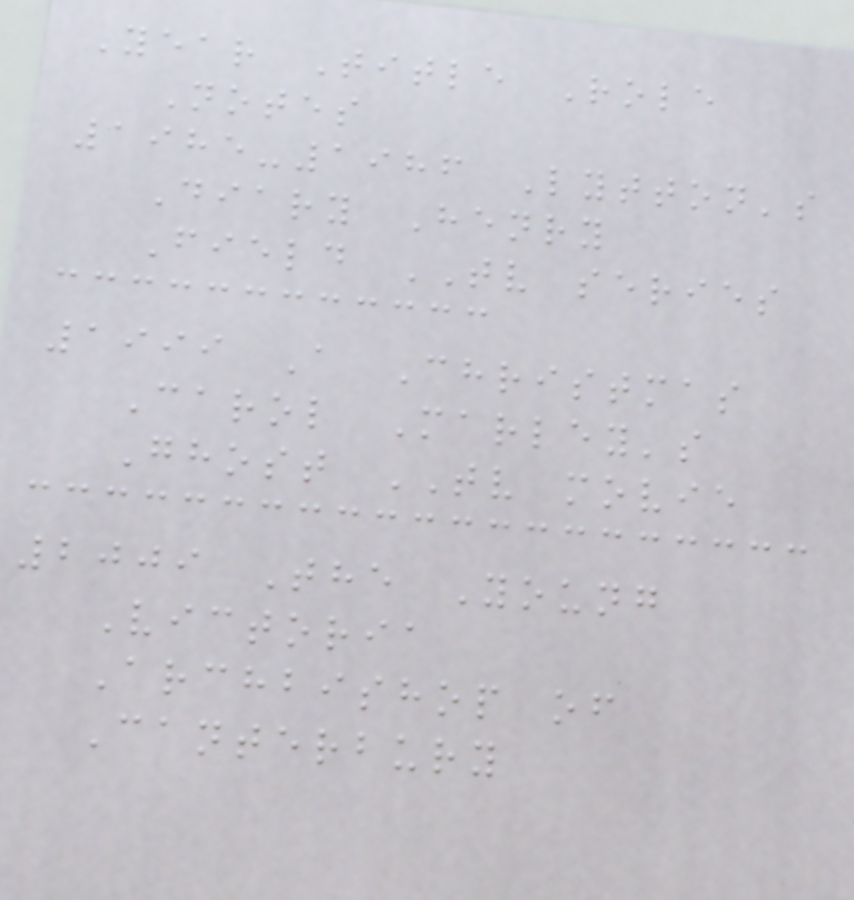Year Title Role
Notes
1985-1986 Lytton's
Diary Henry
Field TV series
1999 A Christmas
Carol Marley's
Ghost TV movie
2009 The Young
Victoria
Archbishop of
Canterbury
